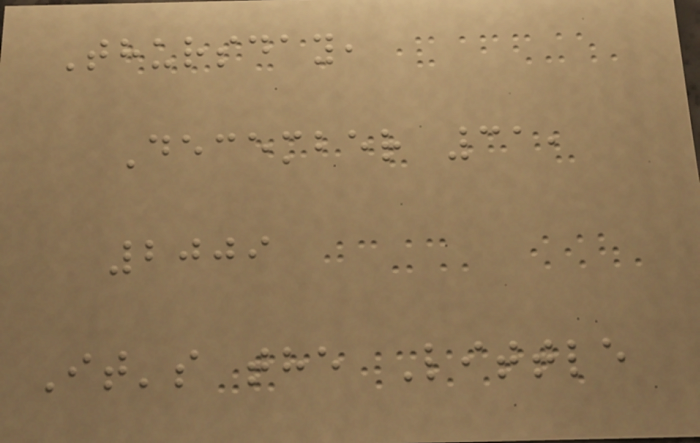Thursday,
December 31,
2009
It's the Little
